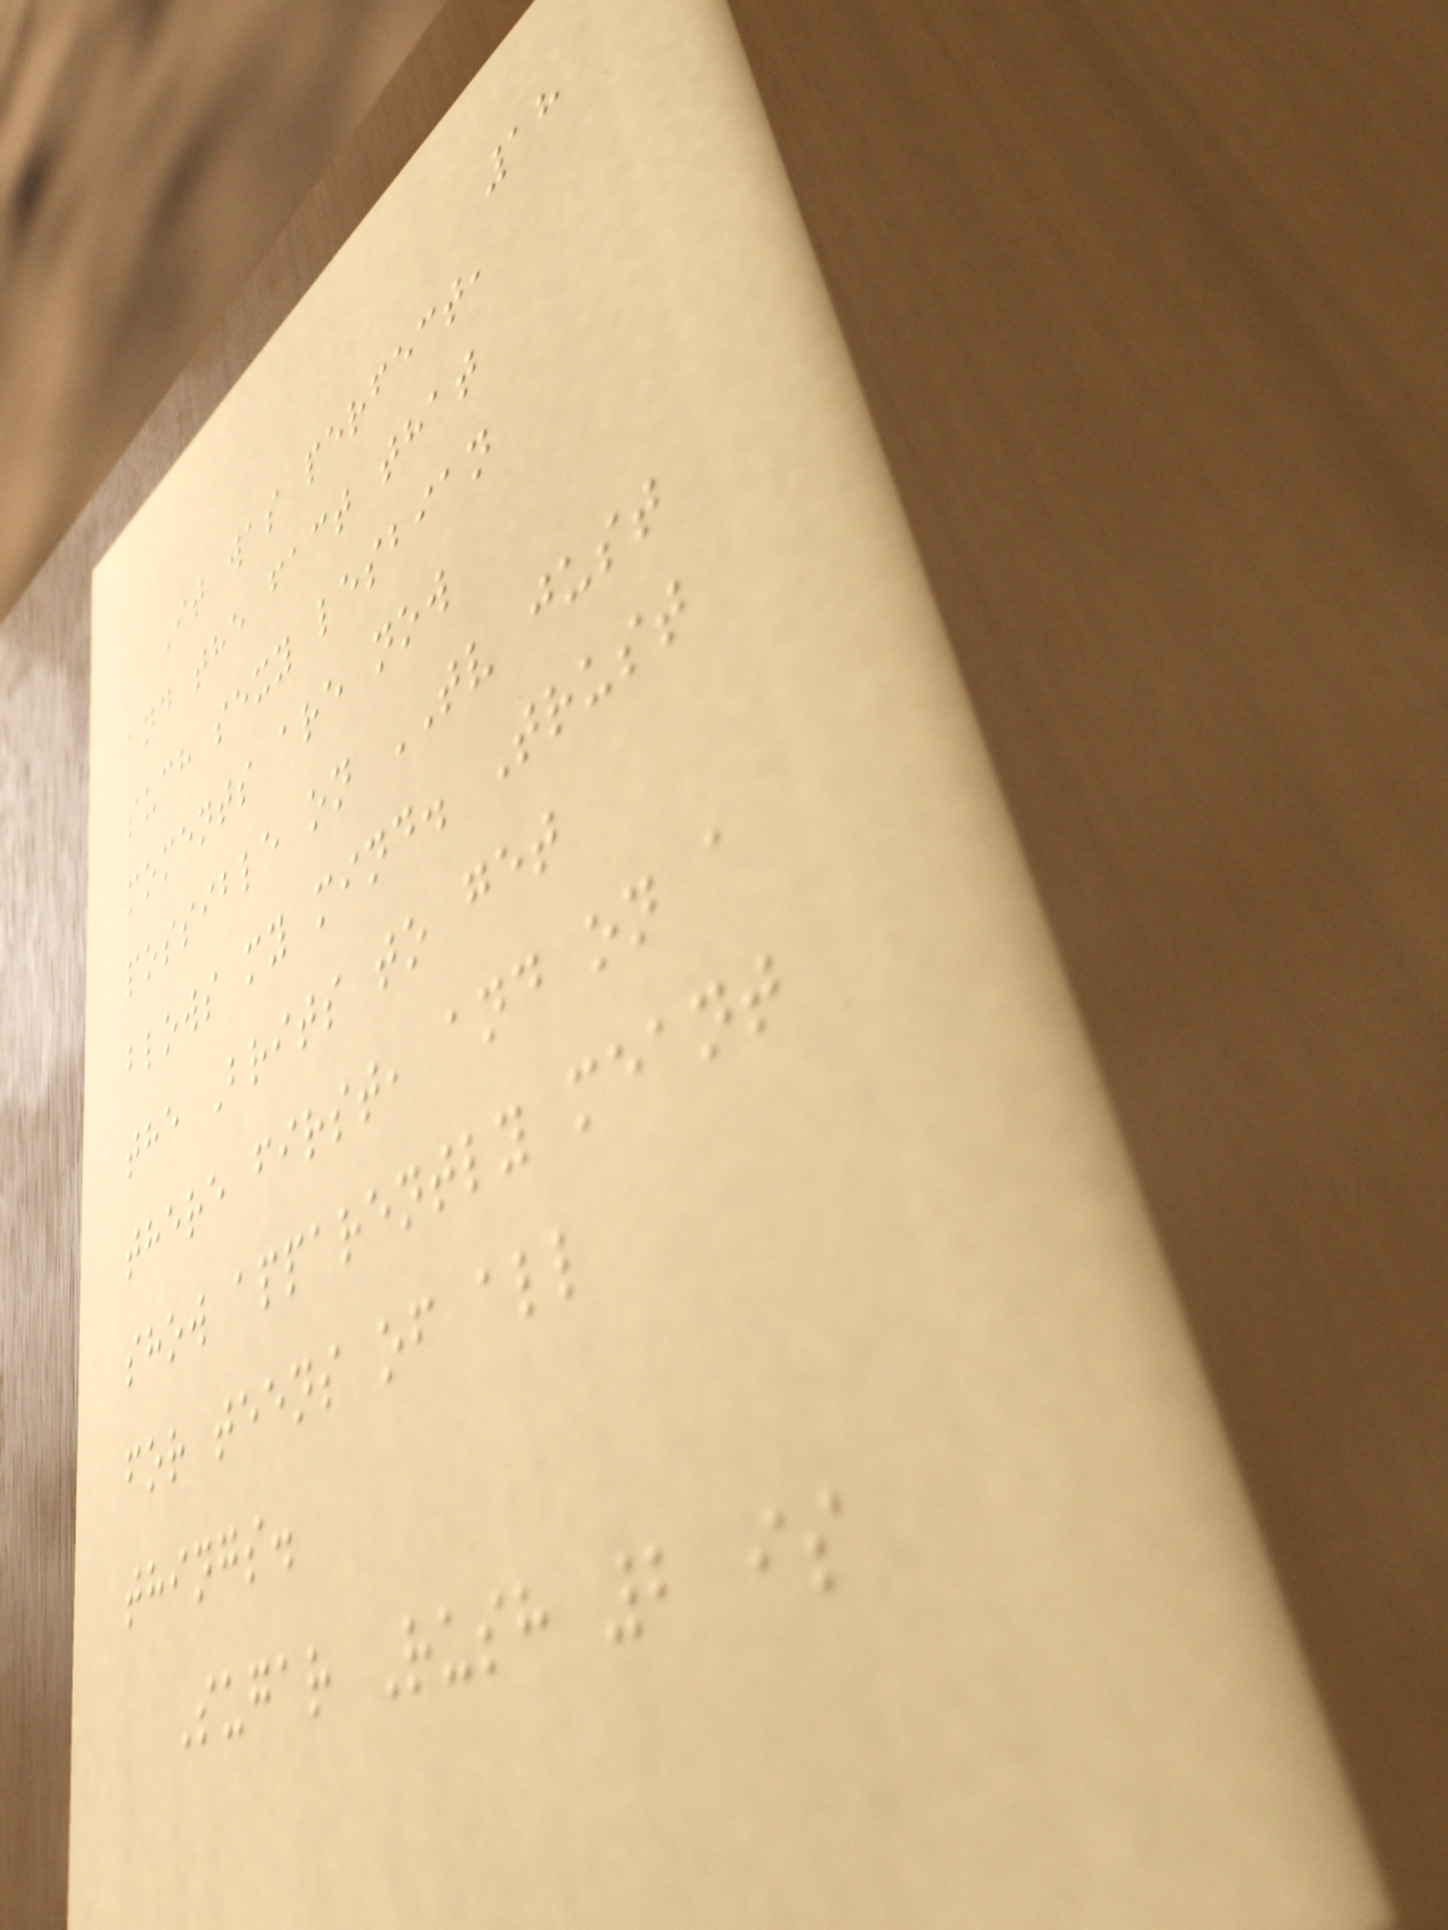18
It was perfect,
and the fact that
such sexy lesbian
moments are now
possible on TV just
blows my mind. Trust
the Brits to get
there first, and on a
show apparently meant
for teens of all
things.
Sugar Rush 2 is
